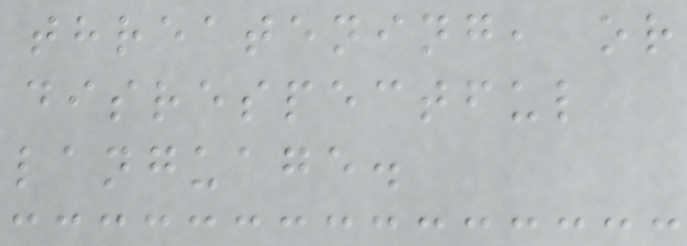threatening, or
disrespectful
language.
